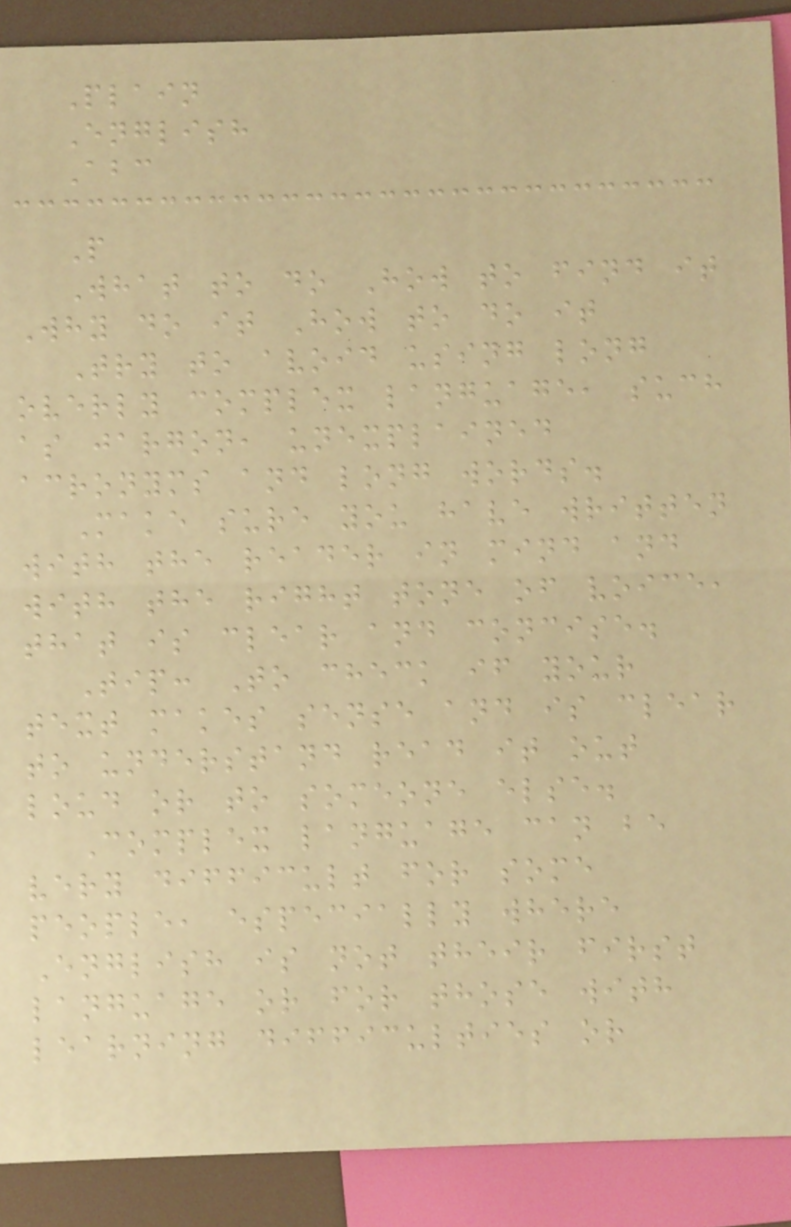Plain
English
Abc
P
What to do How to find it
Why do it How to do it
Try to avoid using long
overly complex language, such
as jargon, unexplained
acronyms and long words.
Make sure you have written
with the reader in mind and
with the right tone of voice,
that is clear and concise.
Tip: To check if your
text makes sense and is clear
to understand read it out
loud or to someone else.
Complex language can be
very difficult for some
people, especially where
English is not their first
language or for those with
learning difficulties or
